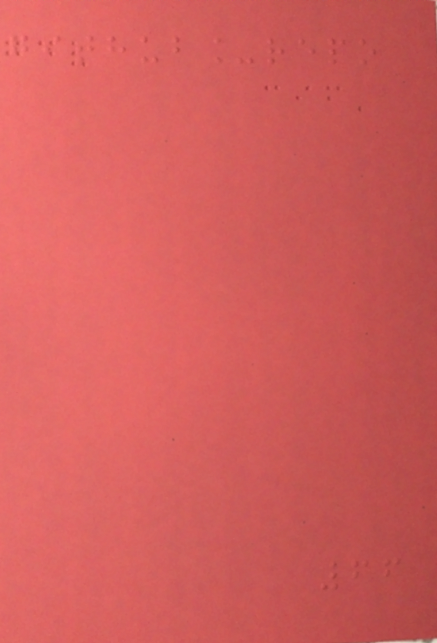github_repo
66
